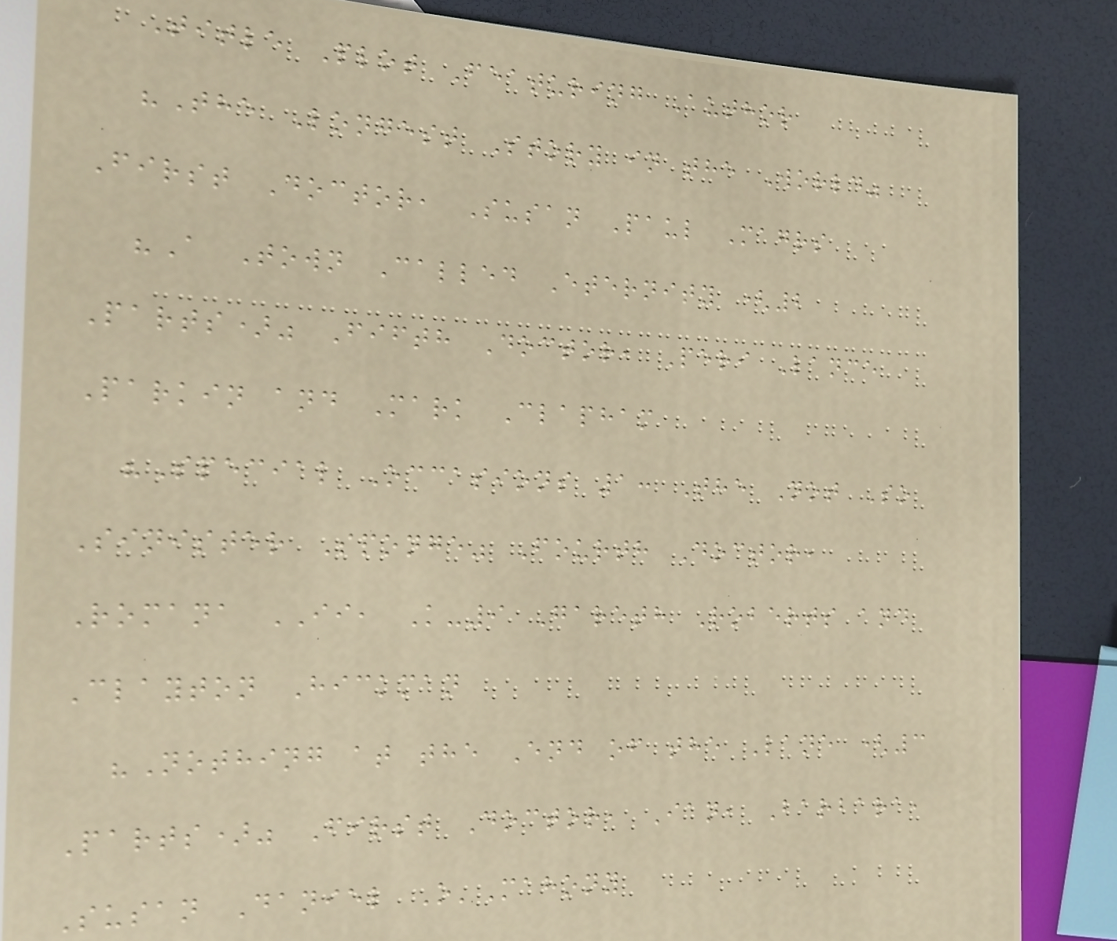Title Plot Featuring Author
"The Longest Story in the World"
First Doctor, Susan Paul Magrs
"A Town Called Eternity (2
Parts)" Fifth Doctor, Peri Lance
Parkin and Mark Clapham
"Special Occasions 1: The Not So
Sinister Sponge" Fourth Doctor,
Romana II, K-9 Gareth Roberts and
Clayton Hickman
"Nothing at the End of the Lane (3
Parts)" First Doctor, Ian, Barbara,
Susan Daniel O'Mahony
